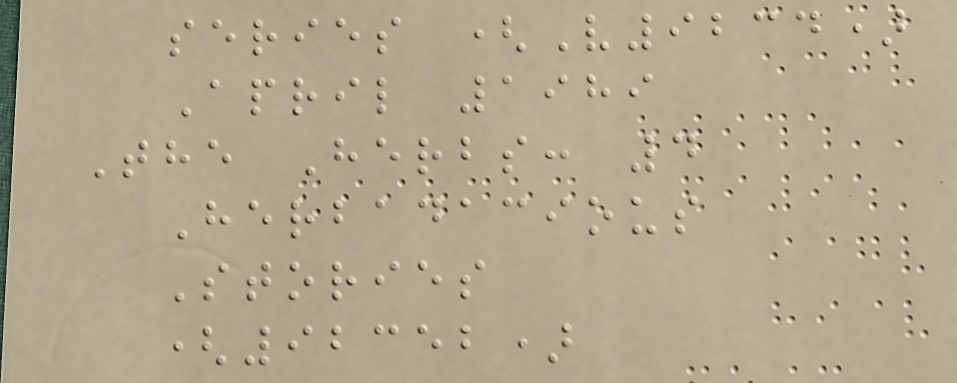series (V9234)
April 1989
The Herbs: 4
Herbadacious
Stories
(92352)
